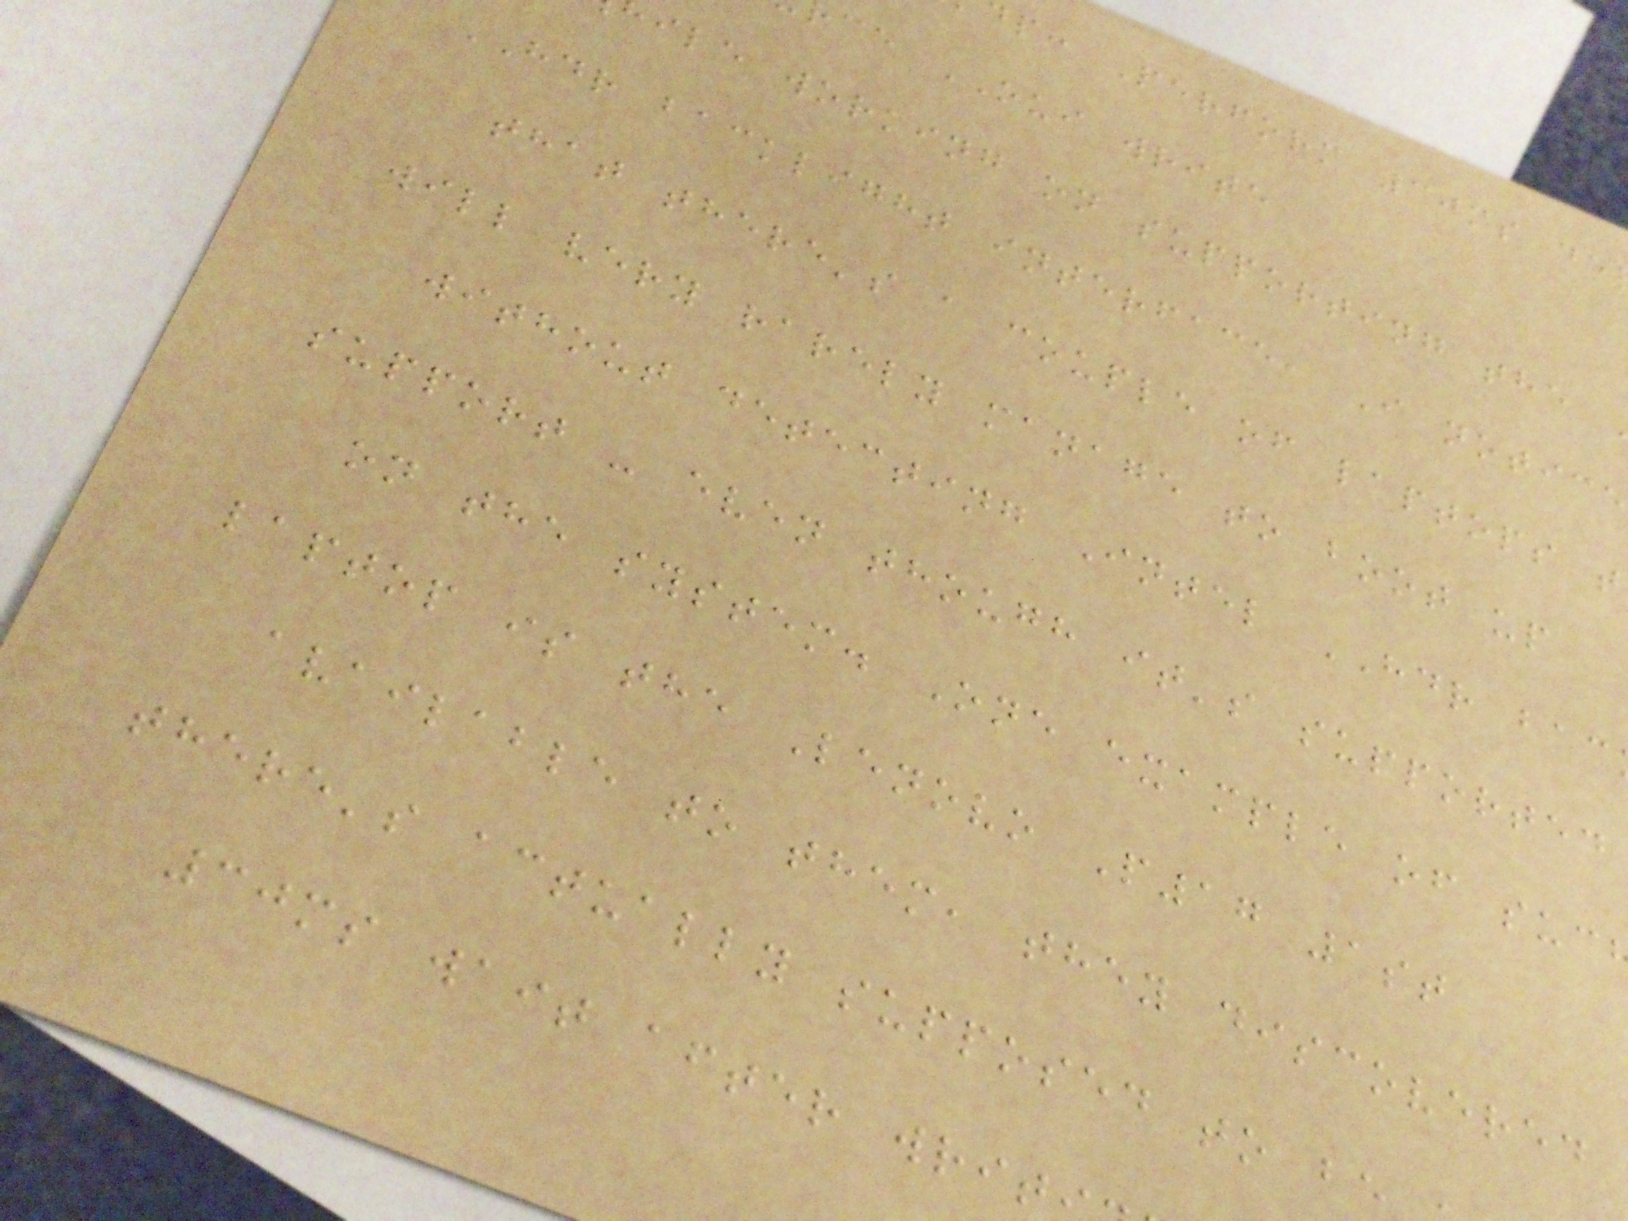p: Perform 30ms de
ce OUI write
ile working on supporting the
HDR backlight interface, I notice
that there's a couple of laptops t
will very rarely manage to boot up
without detecting Intel HDR bac
support - even though it's supported
on the system. One example of suc
laptop is the Lenovo P17 1st
available to them, they discovered
there's actually supposed to be
30ms wait after writ
